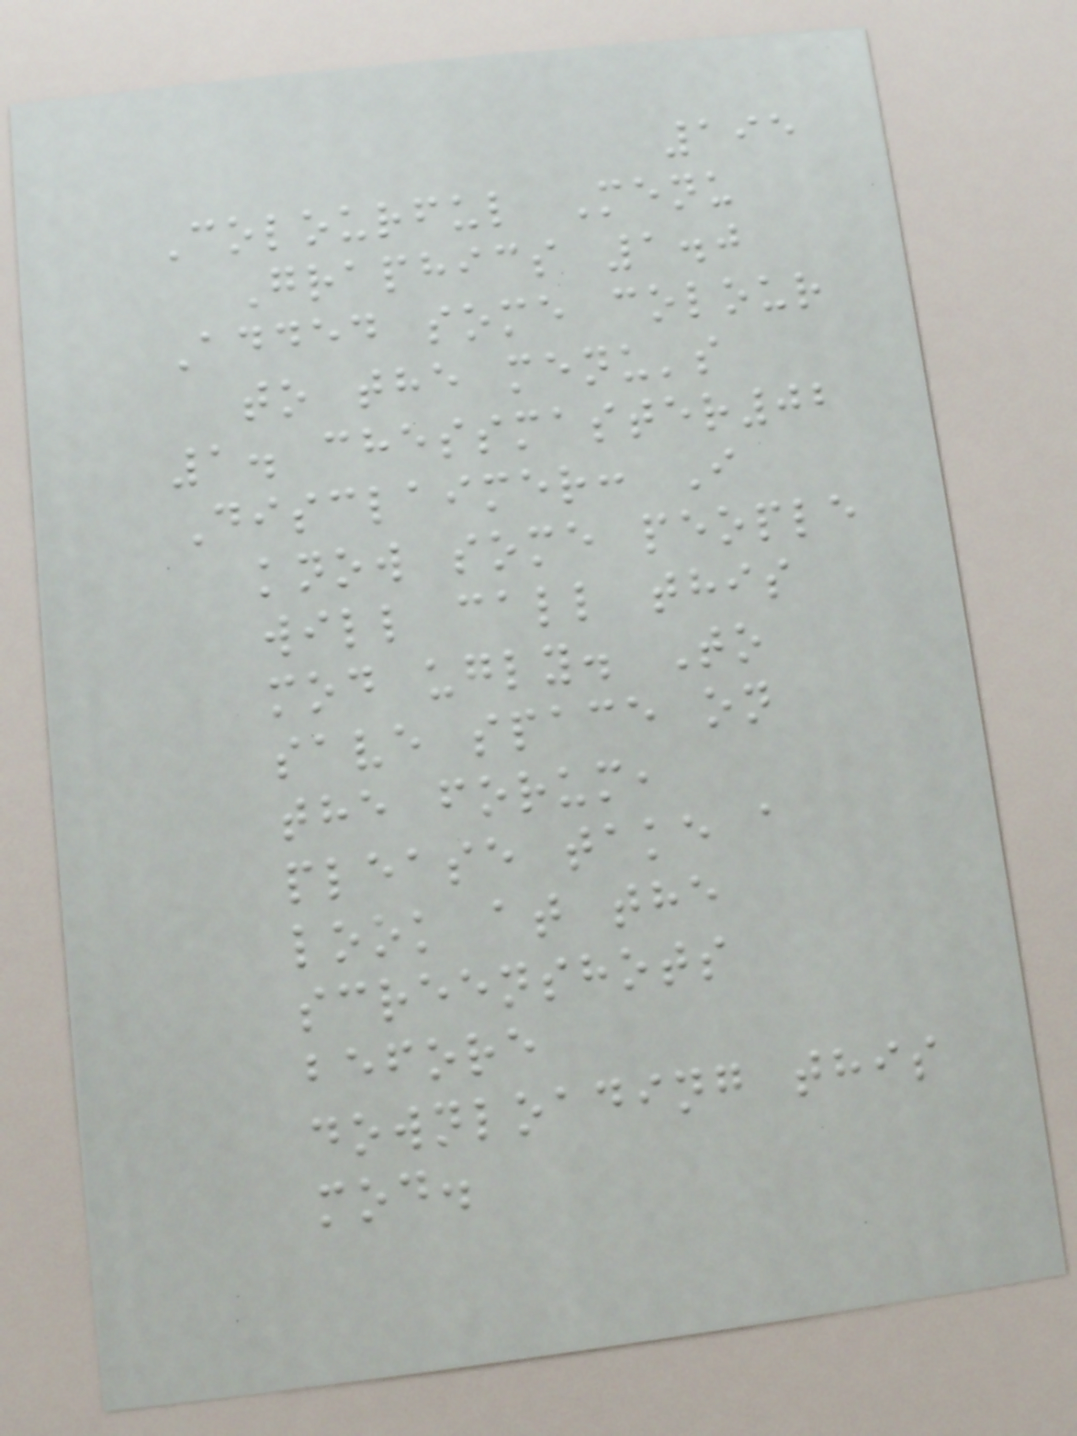195
Colourful Menu
Graphics 1.0
Added some colour
to the menu's
1. chessmaster02
Disclaimer: I
know some people
will call this
mod ugly. To
save space on
the forum,
please take a
look at the
screenshots
before
downloading this
mod.
